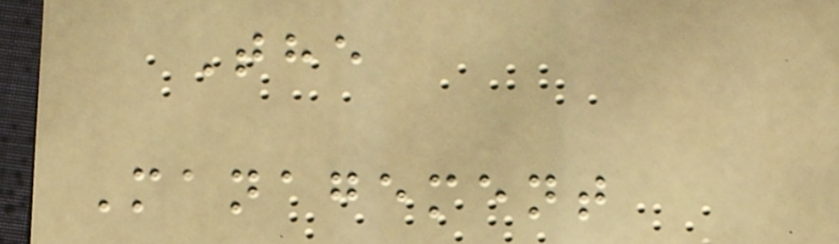The
Management
